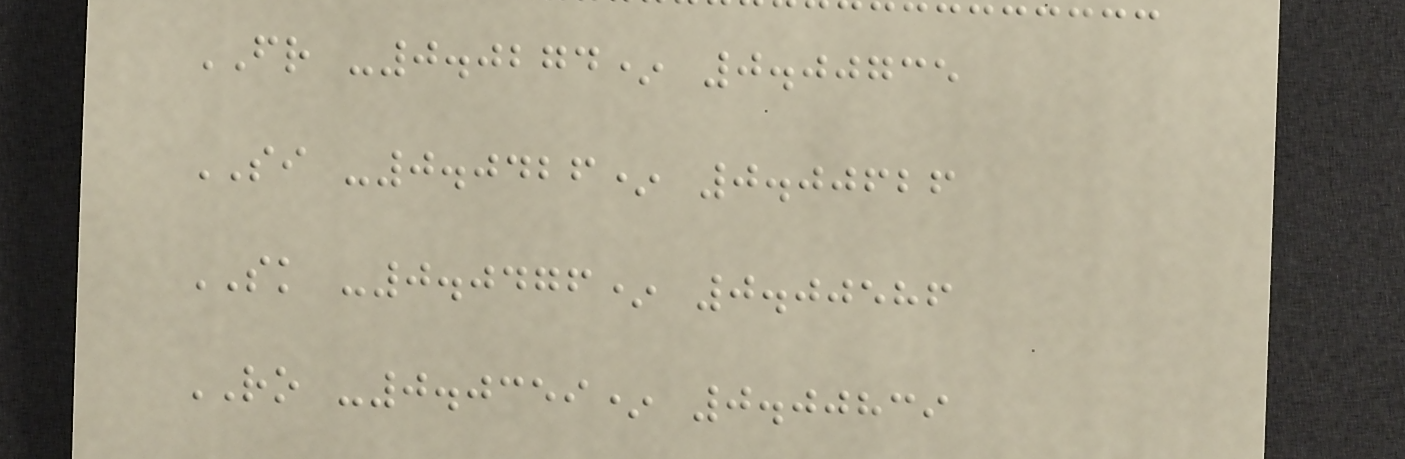FR -0.0274* 0.00735
SI -0.0426* 0.00626
SK -0.0476* 0.00586
RO -0.0359* 0.00839
